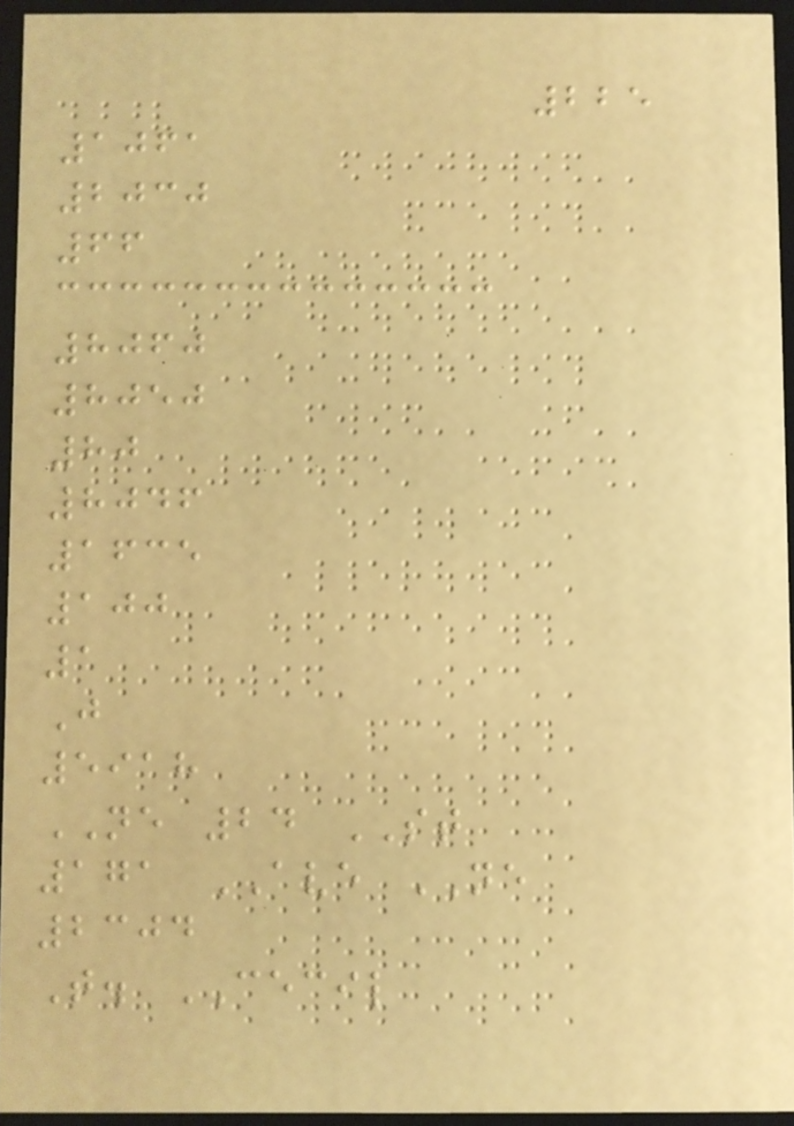225
1061
2030
66
8060
8050
80
8046
1635
100
1
J
5918
NE 24 ST
171 AVE NE
2304
T. CECIL
